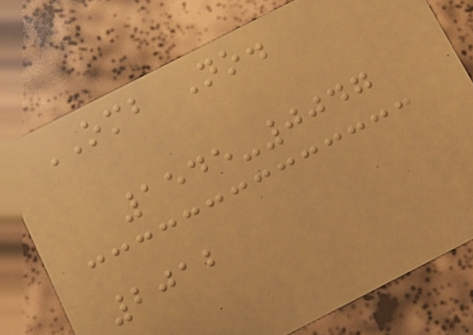OMB No.
1545-0047
2012
